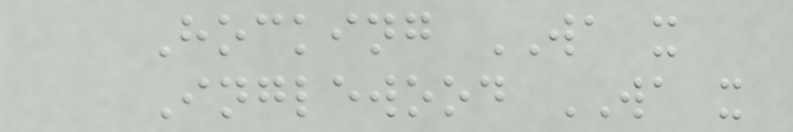Hocking WA x
Inglewood WA x
